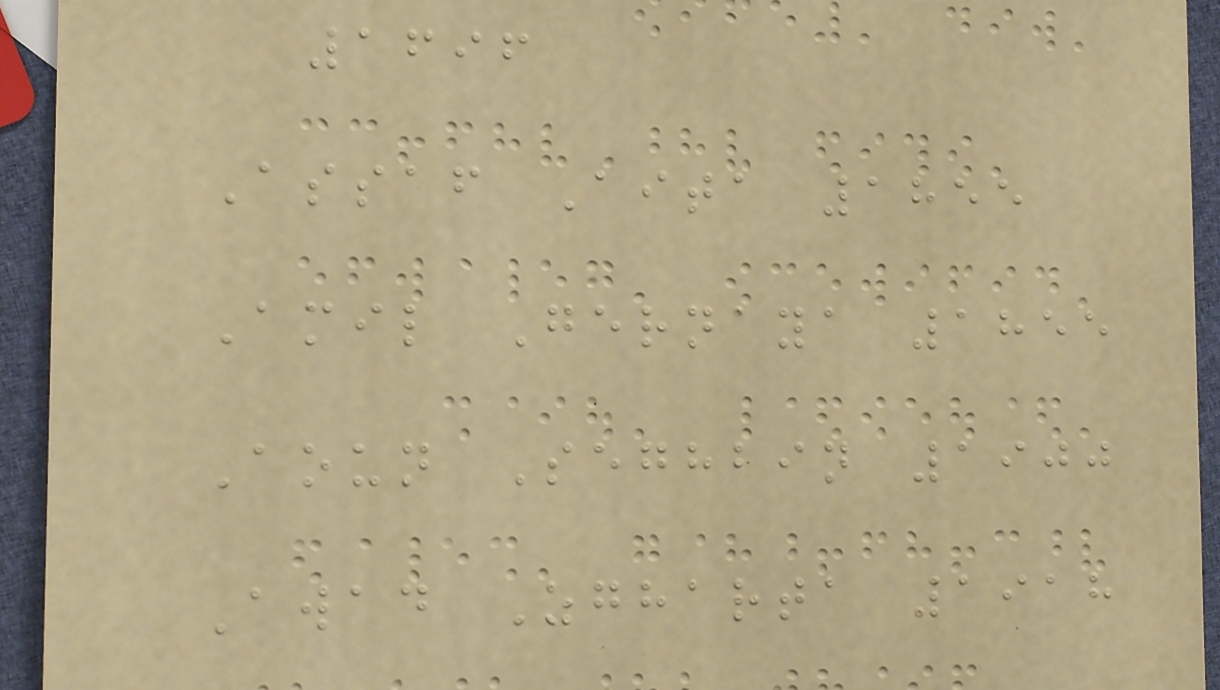1696
Assaf Aita 1855
Amil Gernaya 1855
Aoun Seghbin 1900
Awad Zgharta 1918
